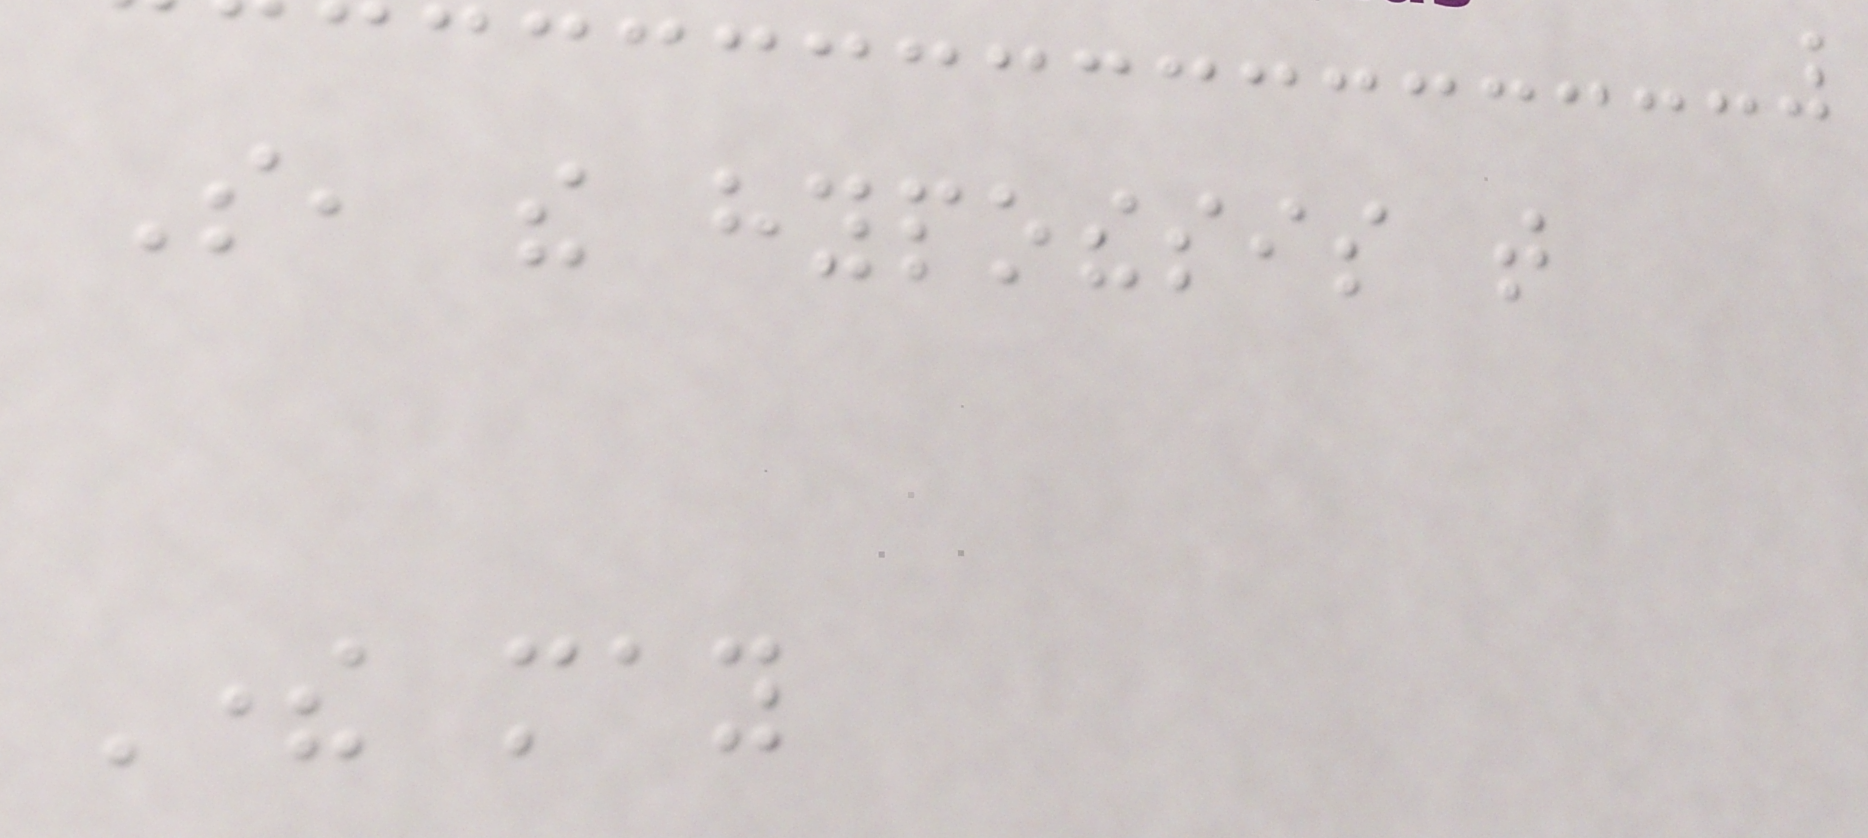So, the hypothesis that
There may
